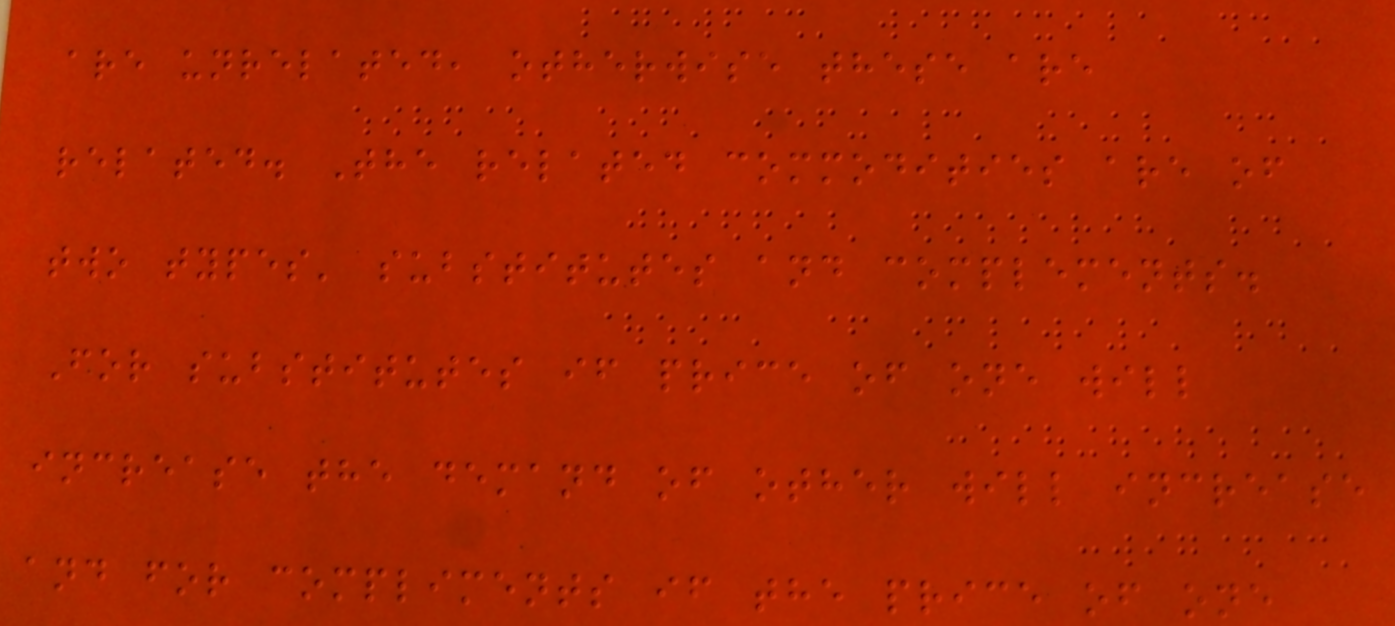are unrelated, otherwise these are
related. The related commodities are of
two types' substitutes and complements.
For substitutes if price of one will
increase the demand of other will increase
and for compliments if the price of one
